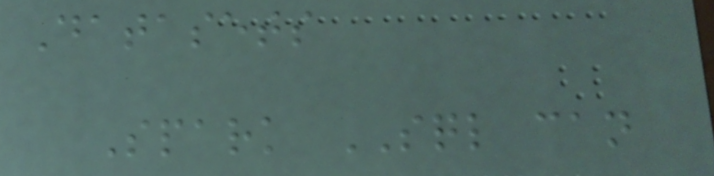Datasets
Spark SQL can
